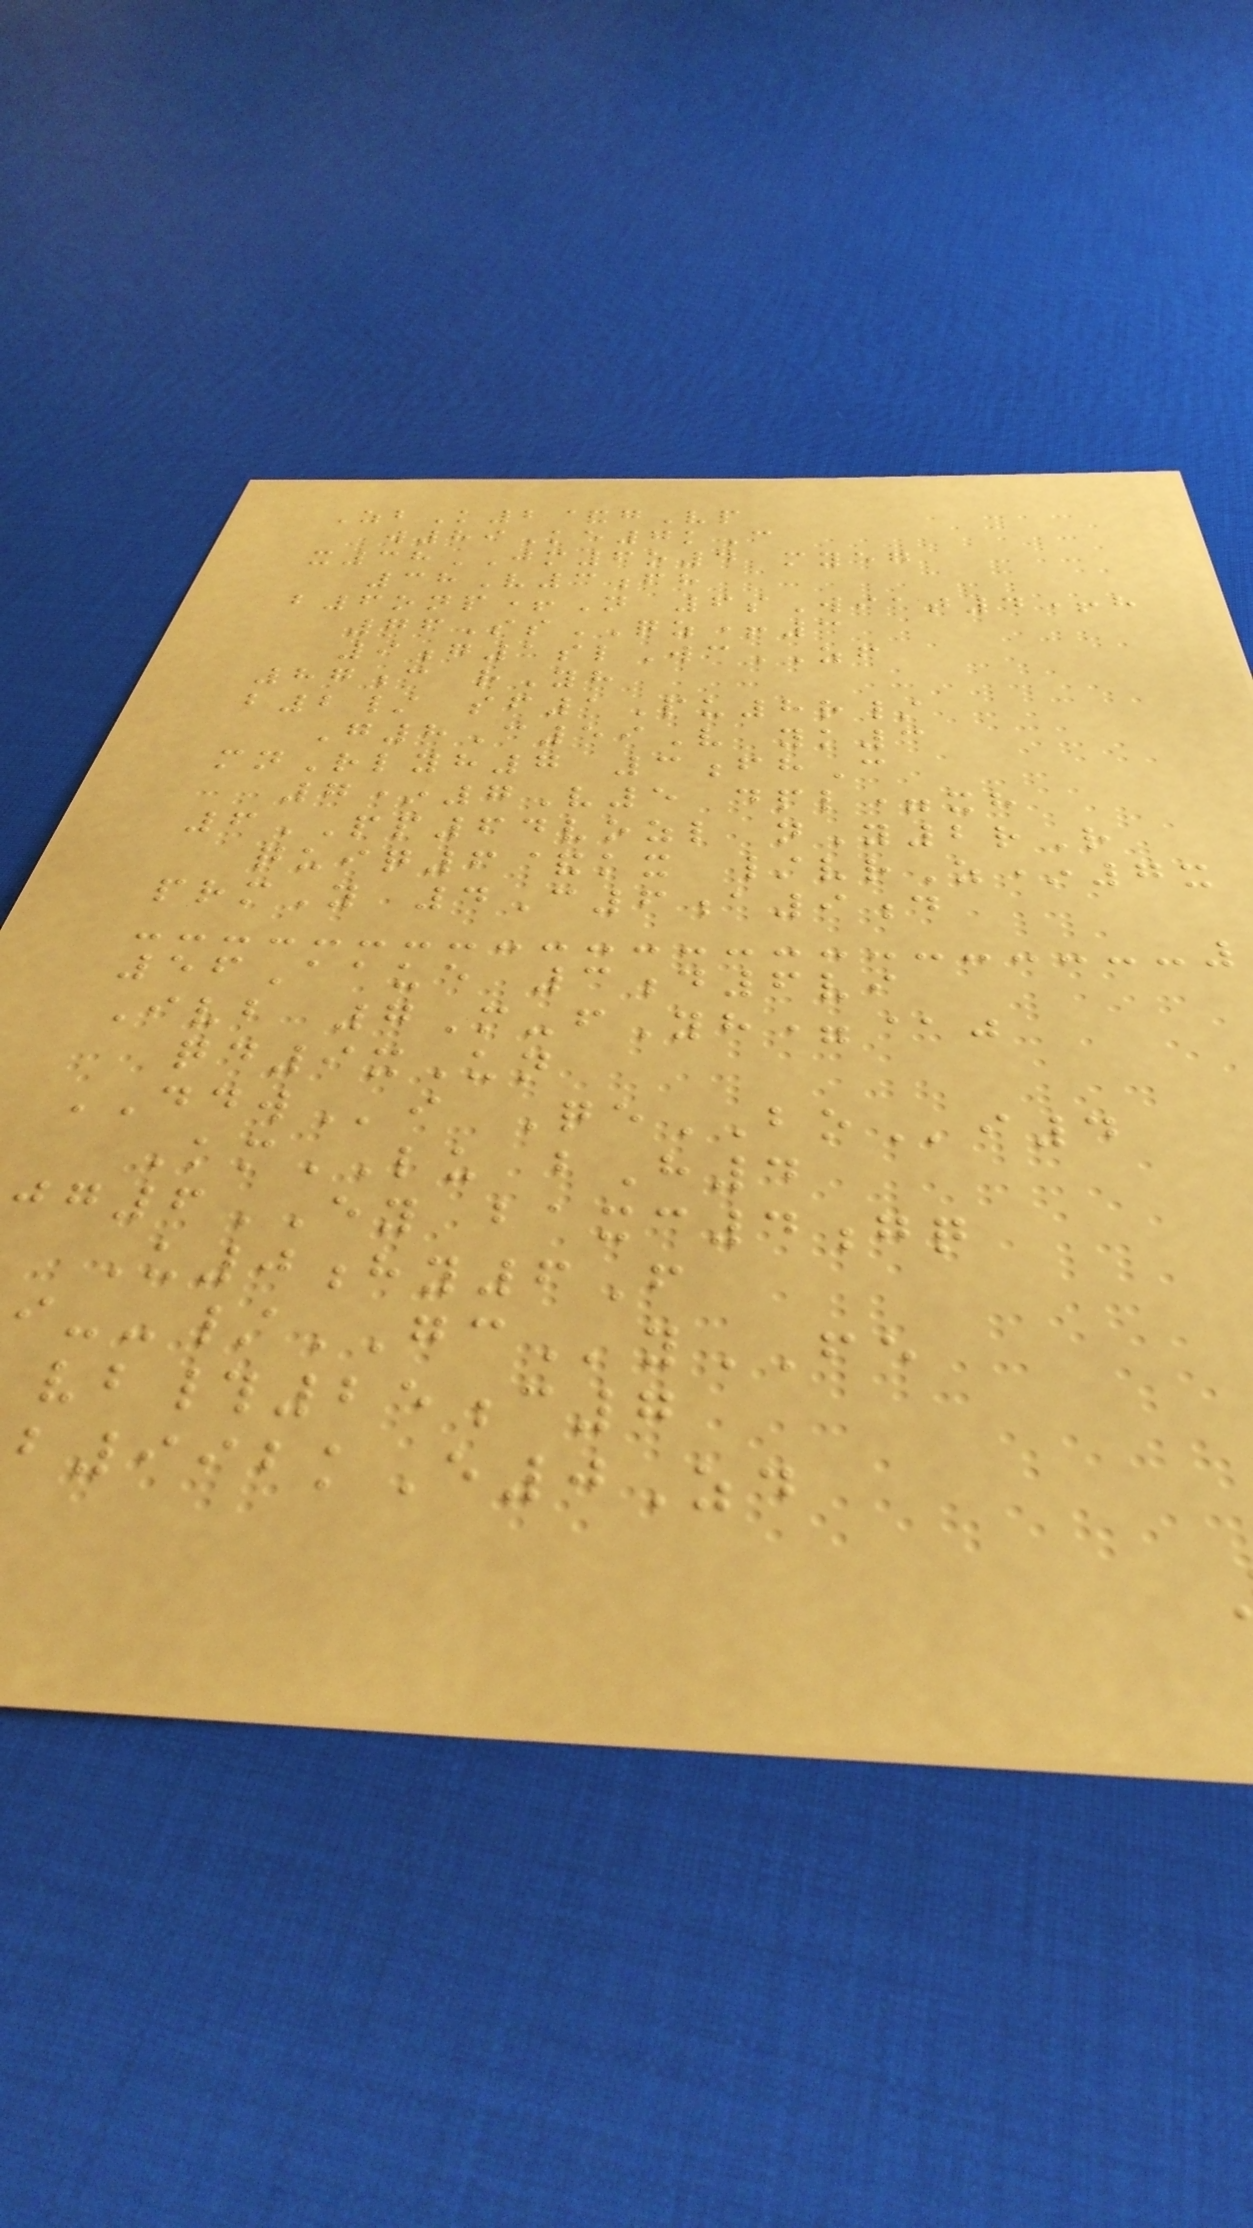ZbK2&gVp
w89Ke7kC
x38JM6o4 myeg
38V3fh
b6onp+N 6sWiat4+h
76SsQZ+3
9g1slWcZF
87c rYh
b2/ sf1Pu8r/
G8C59V yk3
mnRlyh7 3fhC
7*7V5 dpl=xh
6PP64vozl nY2rR
quiq6&kx /vrZ*7x
prmY 4C6a9d
56Aaue 3d6vi
Ivb 7M-fYh=@j
qd9xUn
DDWi QeBOi4
KmLU bH4
jg6EY baxc4gq
U0hy6F
--/GCyFE
vb#25c7
b992kE0Zd
